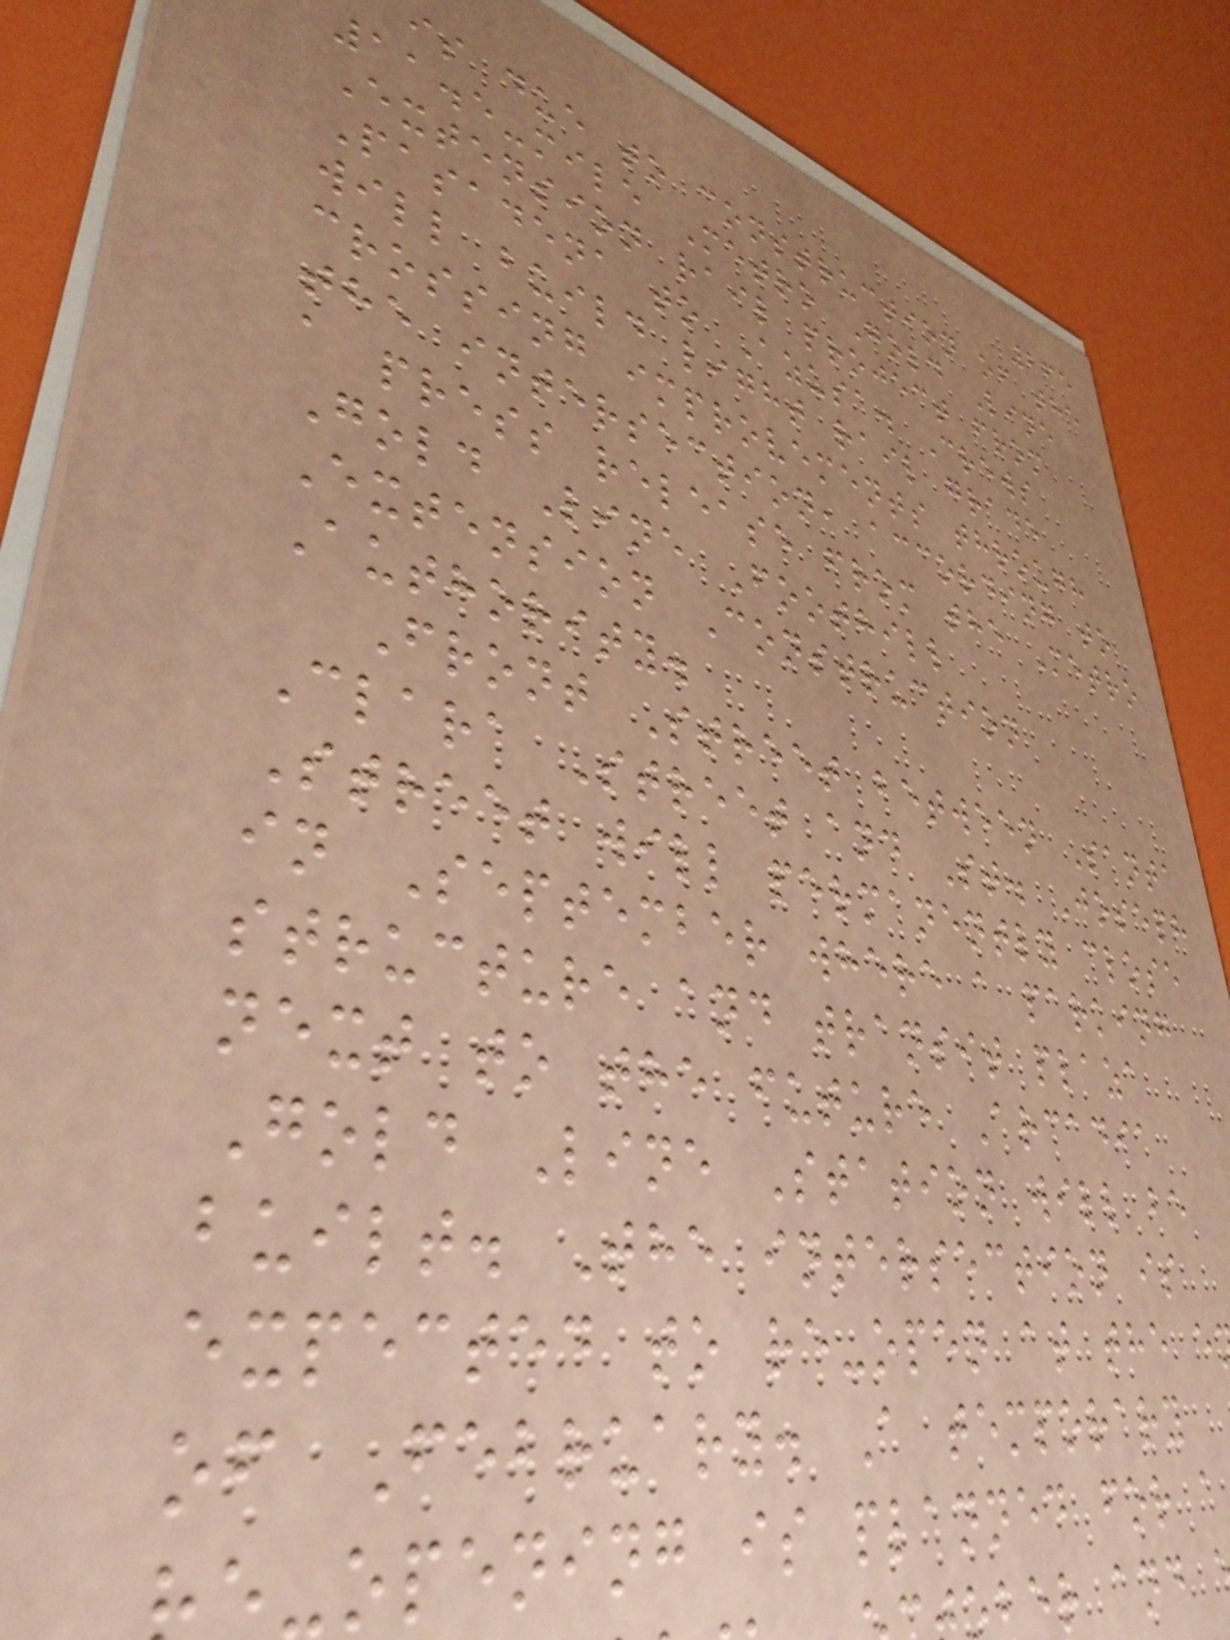265
is due to construction of the
11.5-mile Metro Gold Line
Extension rail project from
Pasadena to Azusa. Crews
will build light rail grade
crossing improvements through
the intersection, according to
a press release from the Metro
Gold Line Foothill
Extension Construction
Authority.
Front Street between Santa
Clara Street and St. Joseph
Street will permanently close
in September where a parking
structure and transit plaza
next to the future Arcadia
Gold Line Station will be
built. The intersection is
expected to re-open at the e
of February. A temporary
-opening is planned for a
